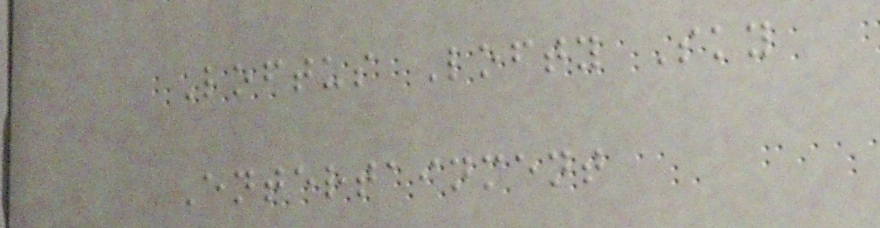Loftus Lofty Sky
Entertainment
